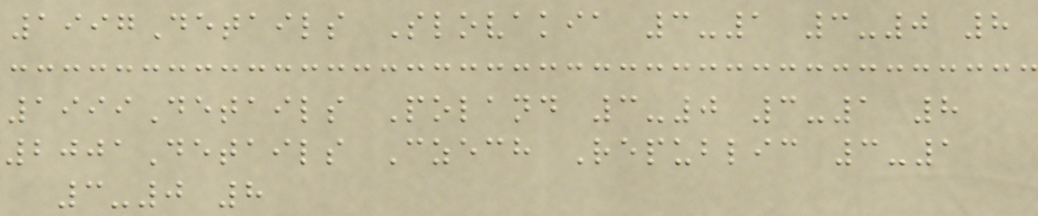1997Details Slovakia 3-1 3-0 8
1999Details Poland 3-0 3-1 8
2001Details Czech Republic 3-1
3-0 8
